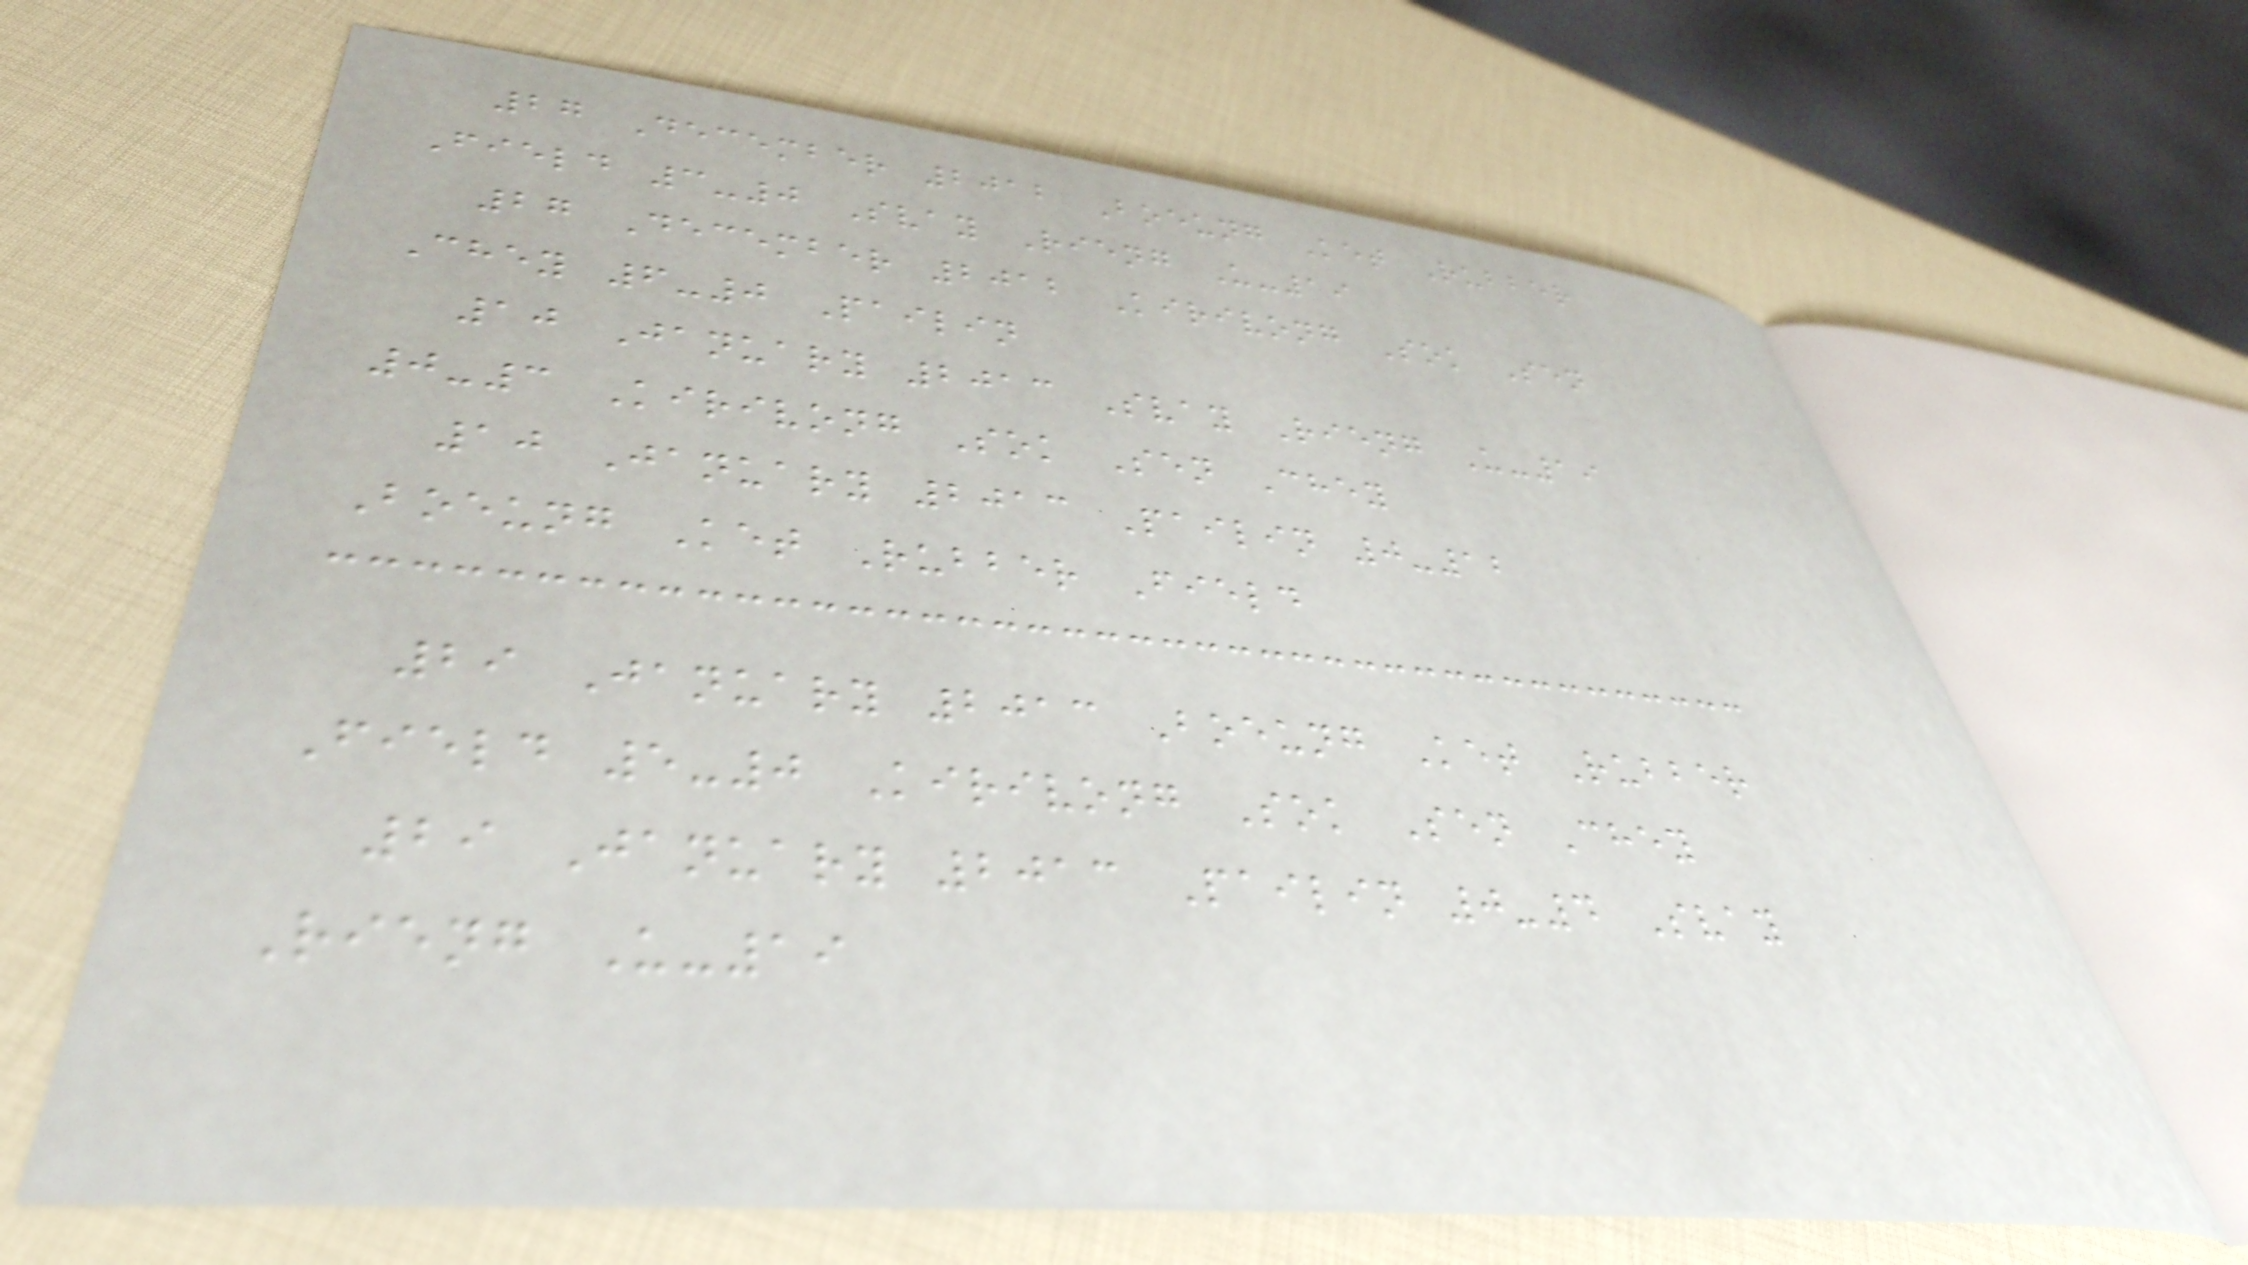27 December 2012 Boeung Ket Rubber
Field 3-0 Svay Rieng U-19
27 December 2012 Kirivong Sok Sen
Chey 6-0 Pailin
10 January 2013 Svay Rieng U-19
0-3 Kirivong Sok Sen Chey
10 January 2013 Pailin 0-12
Boeung Ket Rubber Field
29 January 2013 Boeung Ket Rubber
Field 5-0 Kirivong Sok Sen Chey
29 January 2013 Pailin 0-4 Svay
Rieng U-19
